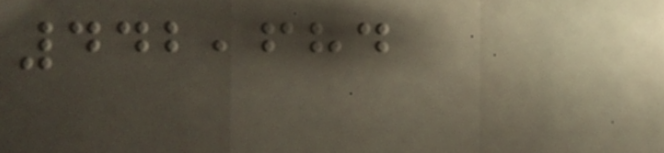442,684
